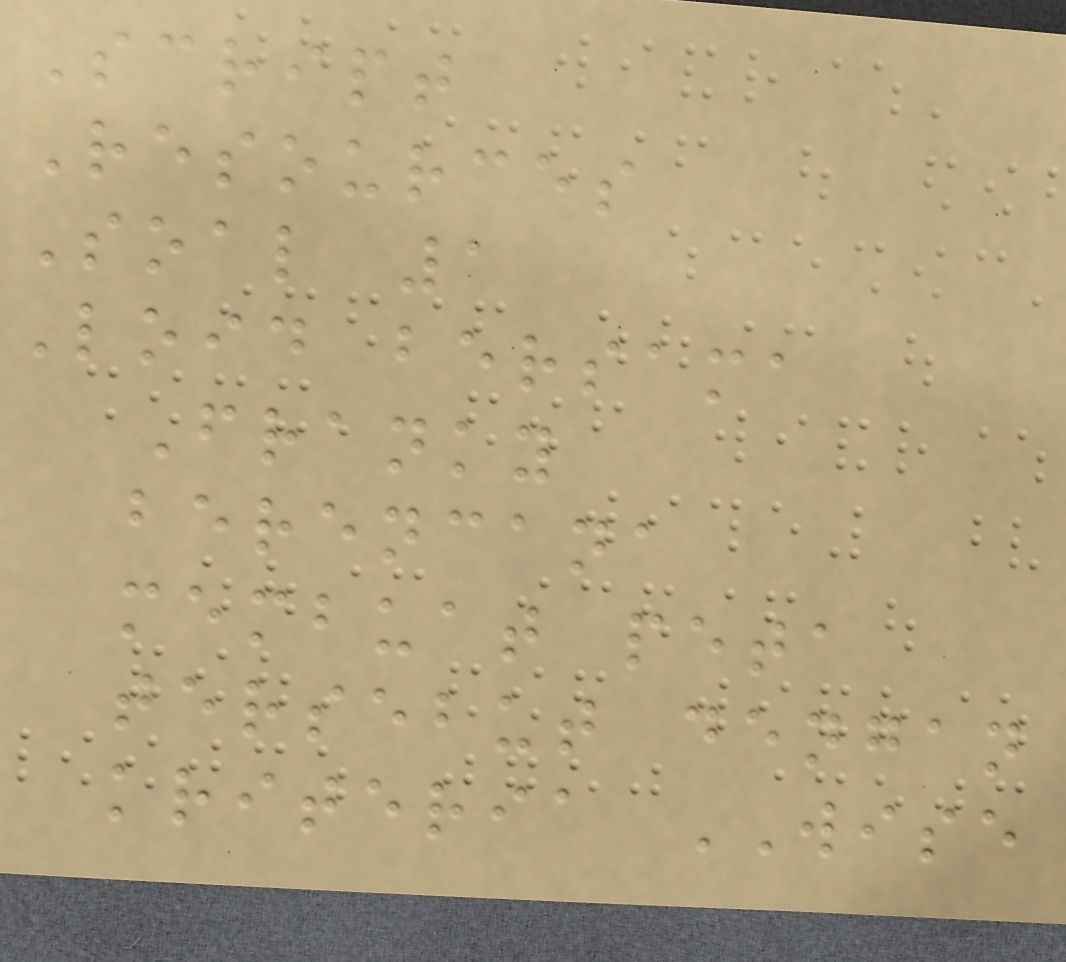Script
Resources
Soal 1
Loid bersama
Franky
berencana
membuat peta
tersebut dengan
kriteria WISE
